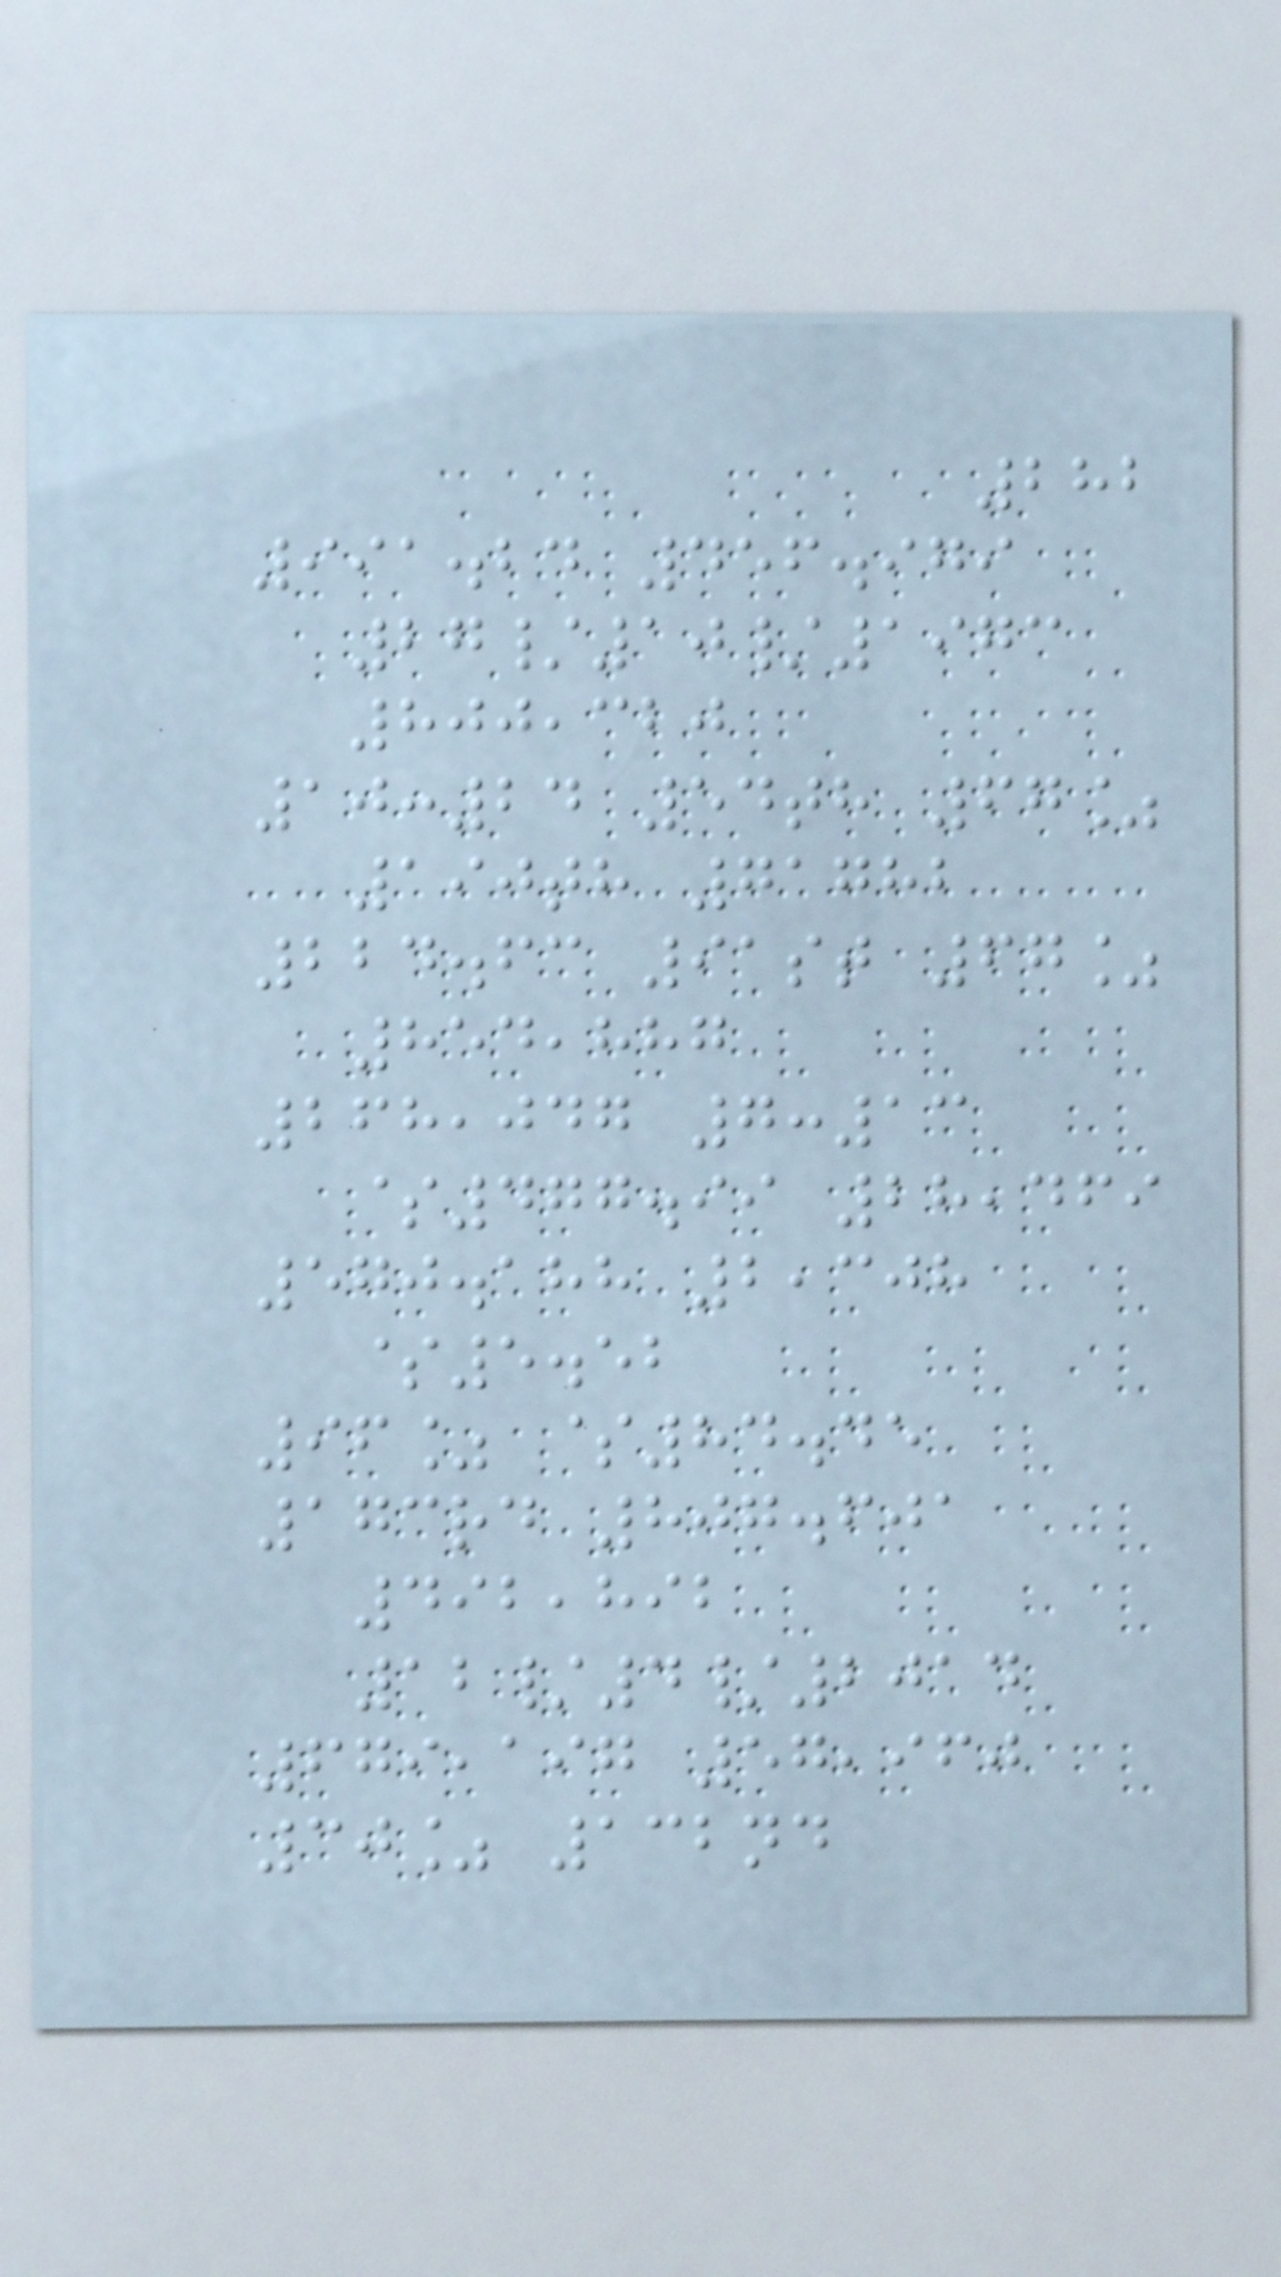282
991.24 456.979
27/10/1973
800,320
10:24 54th 67%
190th 71782
224.63 91st 67%
854,887
268,047 7:13
$477.99 28,469
570.188 2,308
$5.52
96% $84.45
173rd 807.601
492,892
12/4/2014
679,197 57,960
30% 132nd
